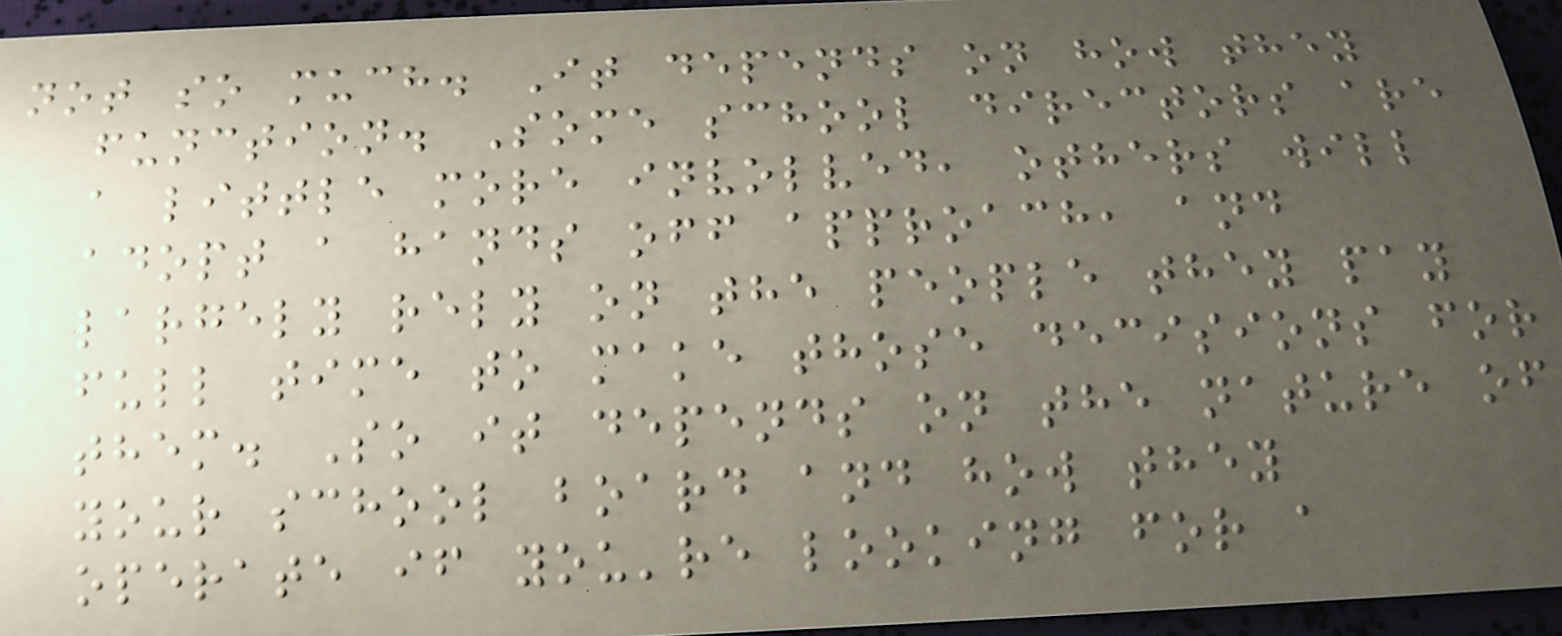not so much. It depends on how they
function. Some school directors are
a little more involved, others will
adopt a hands off approach, and
largely rely on the people they pay
full time to make those decisions for
them. So it depends on the nature of
your school board and how they
operate if you're looking for a
